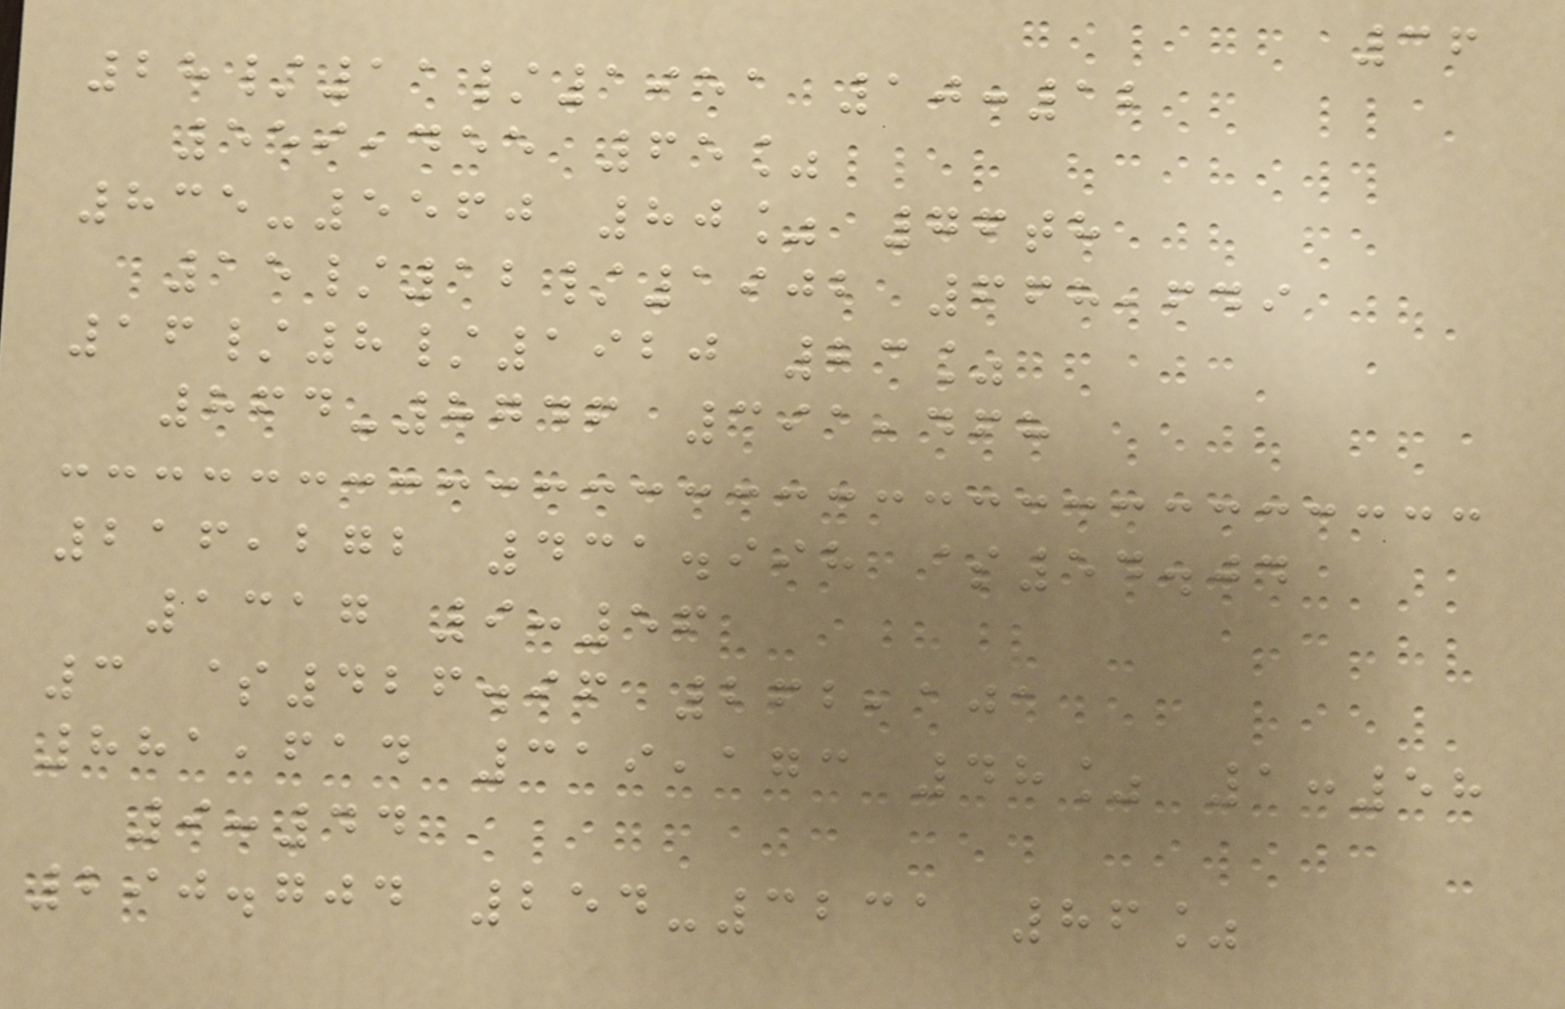36
28/11/1951 10:12
559,455 65%
835-5560 80% 76th
15/12/1902 668,649
16/8/1920 23%
864-8746 391,468
216,272 431.998 $54.04
1317 9:56
3 $426.96 262,101
881,614 319,173 48% 1:58
9:44
290.704 254-3231 86%
